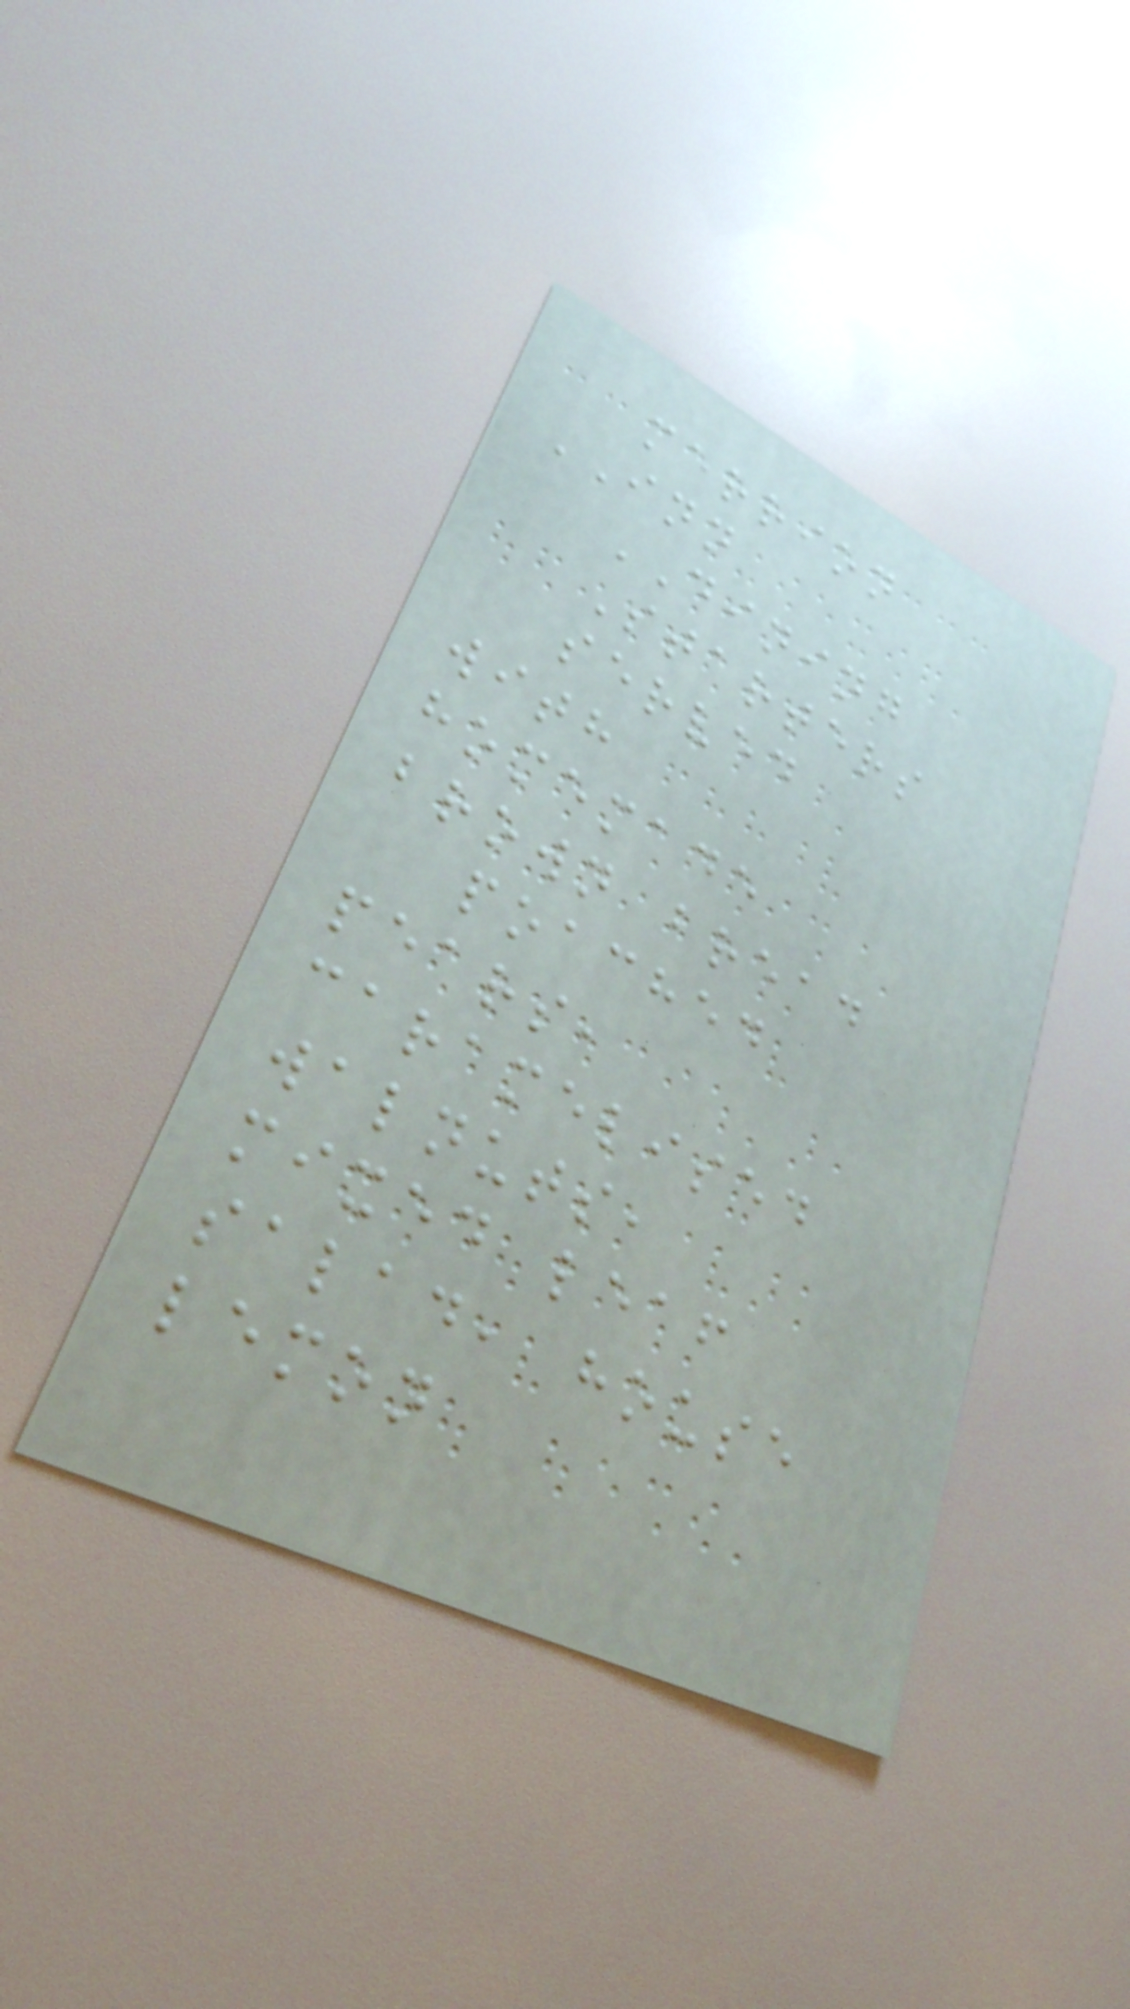merrion
INN
DINING
Starters
served
with
homemade
brown bread
poached
pears,
caramelised
walnuts,
mixed leaf
salad, house
lemon
